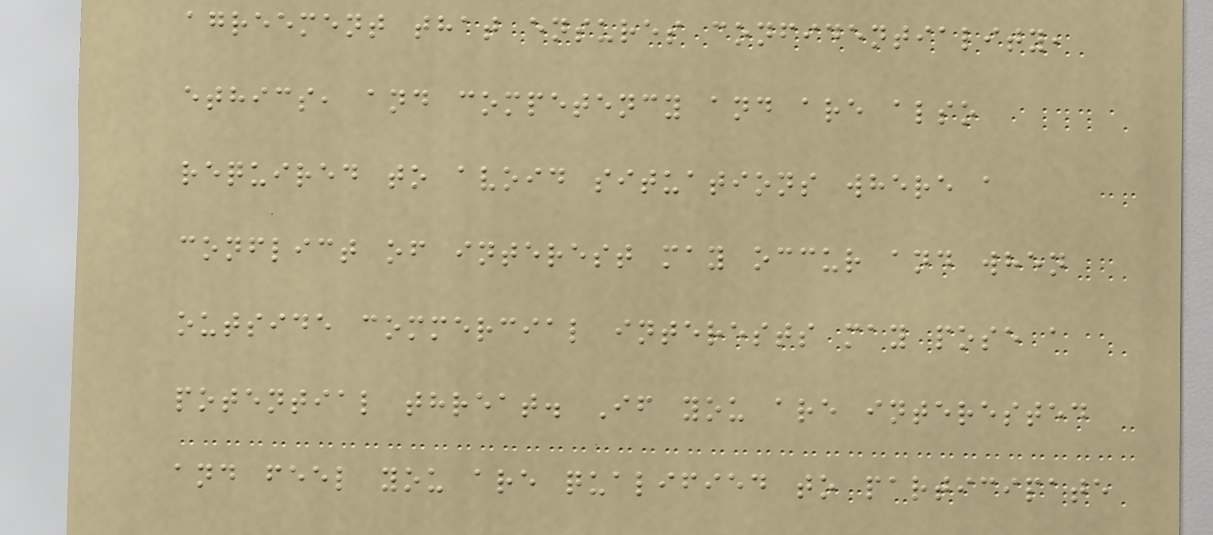agreement that ensures confidentiality,
ethics, and competency and are also
required to avoid situations where a
conflict of interest may occur and when
outside commercial interests may pose a
potential threat. If you are interested
and feel you are qualified to participate
